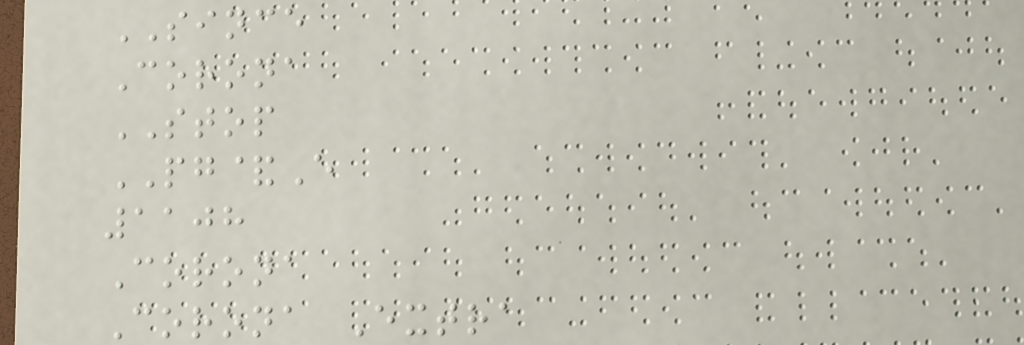SINCE
Corona
STOP
PG&E
1108
Corona
Corona Extra
